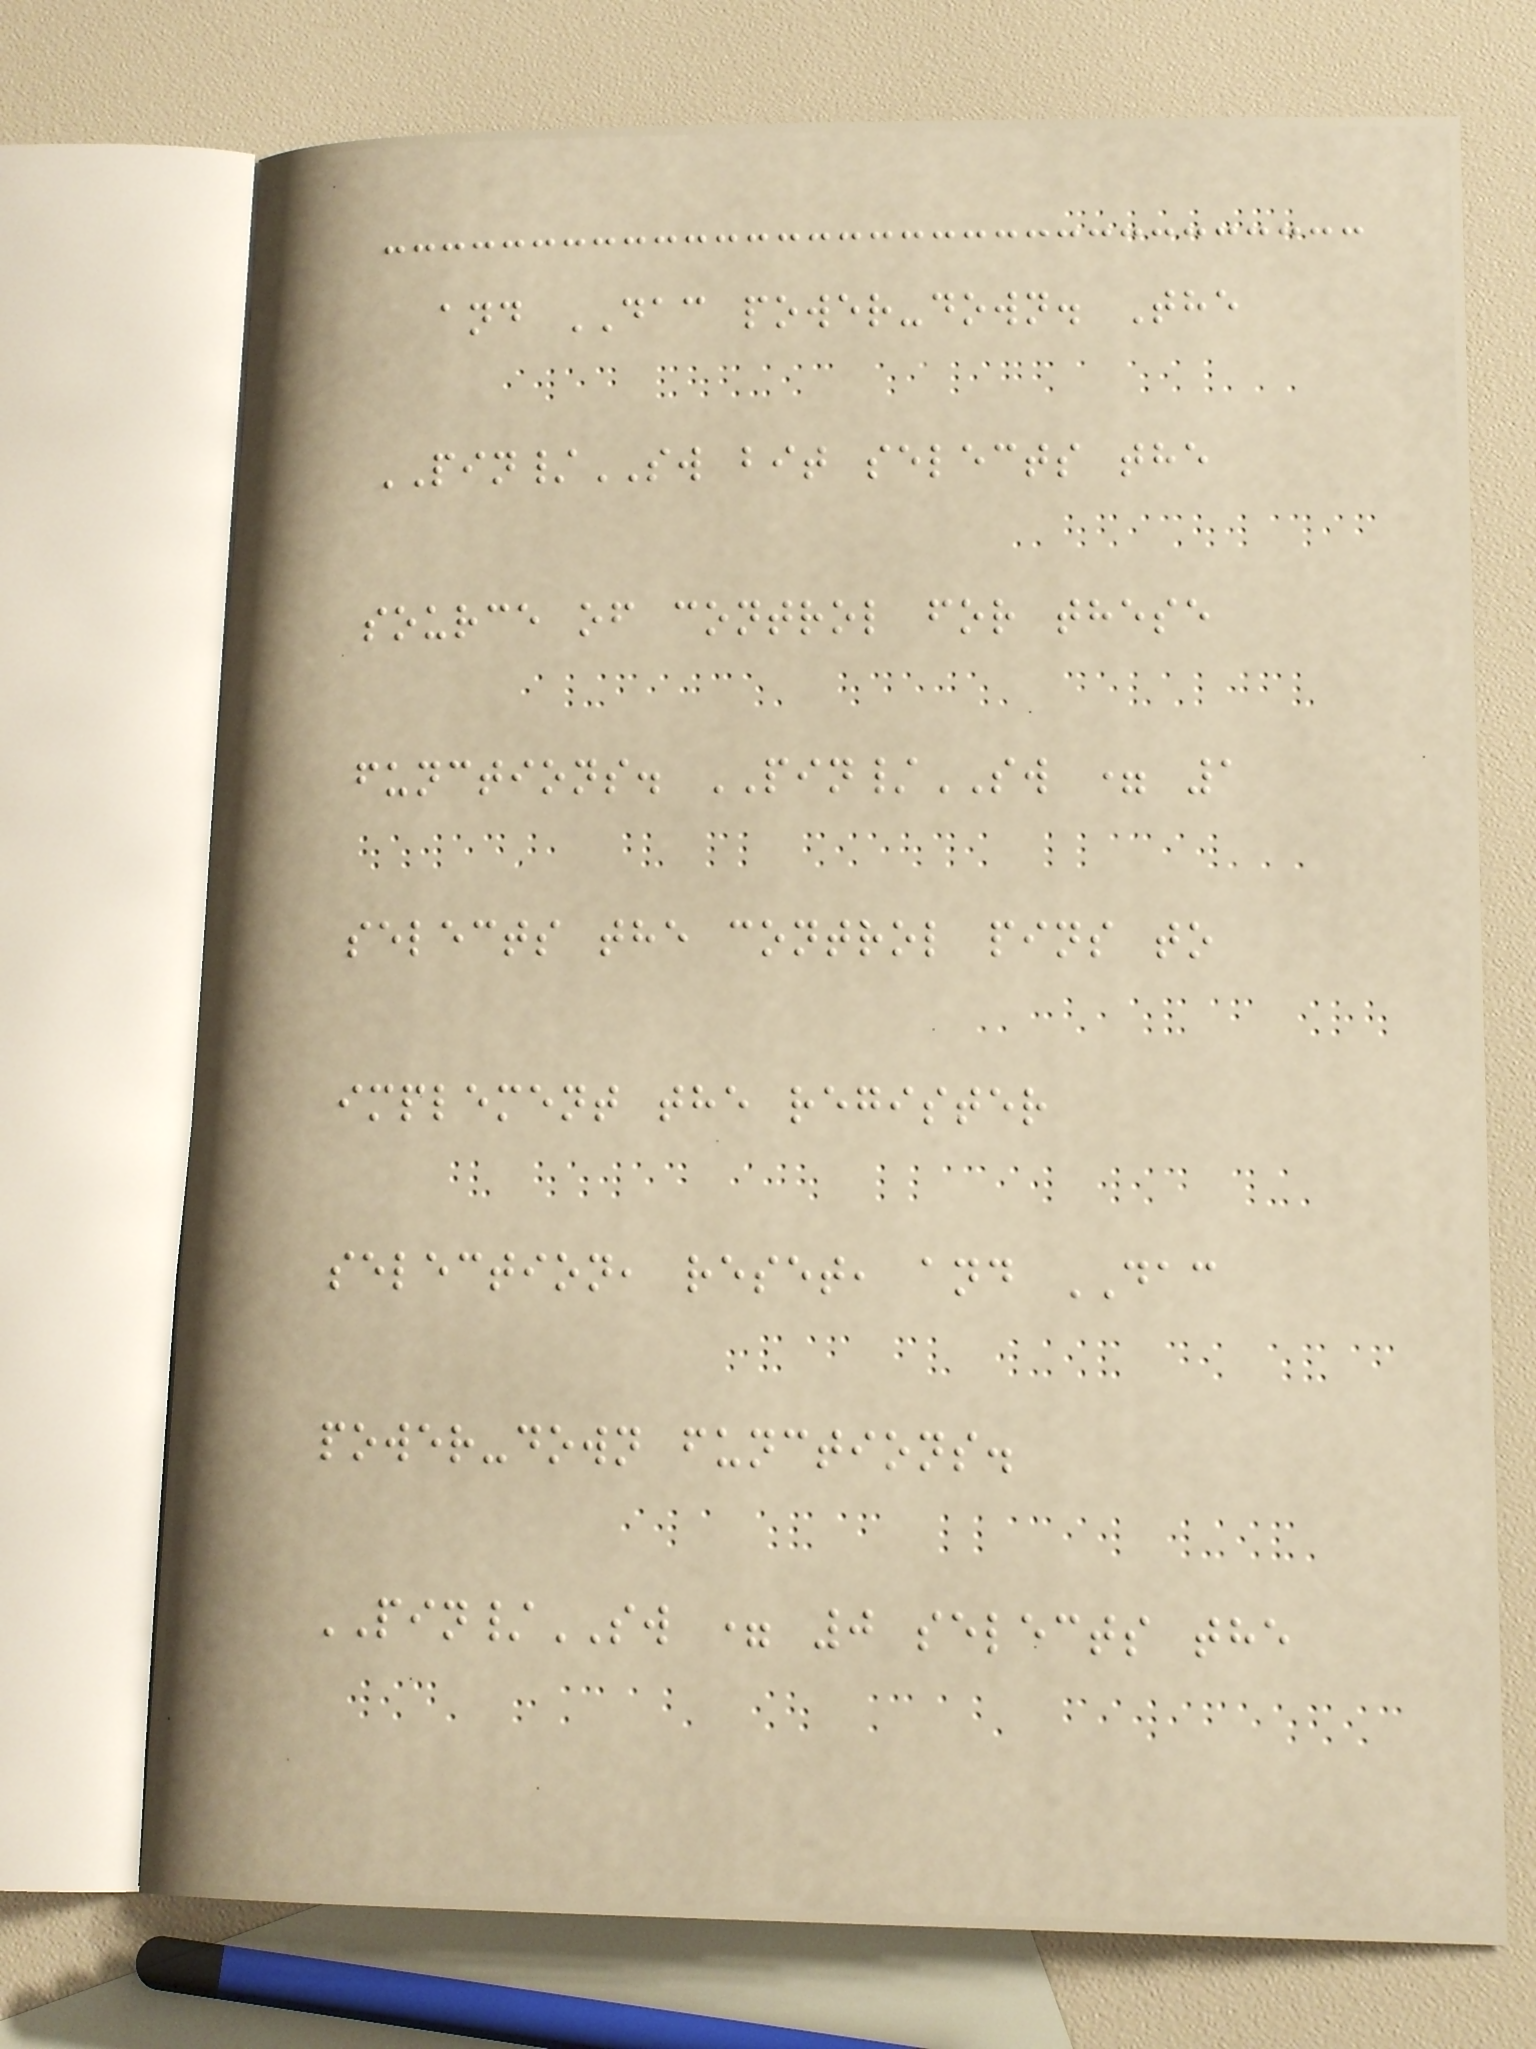and DAC power-down. The
PIN/SW bit selects the
source of control for these
functions. PIN/SW = 1
selects the control pins to
implement the register
selection, reset, and DAC
power-down functions.
PIN/SW = 0 selects the
